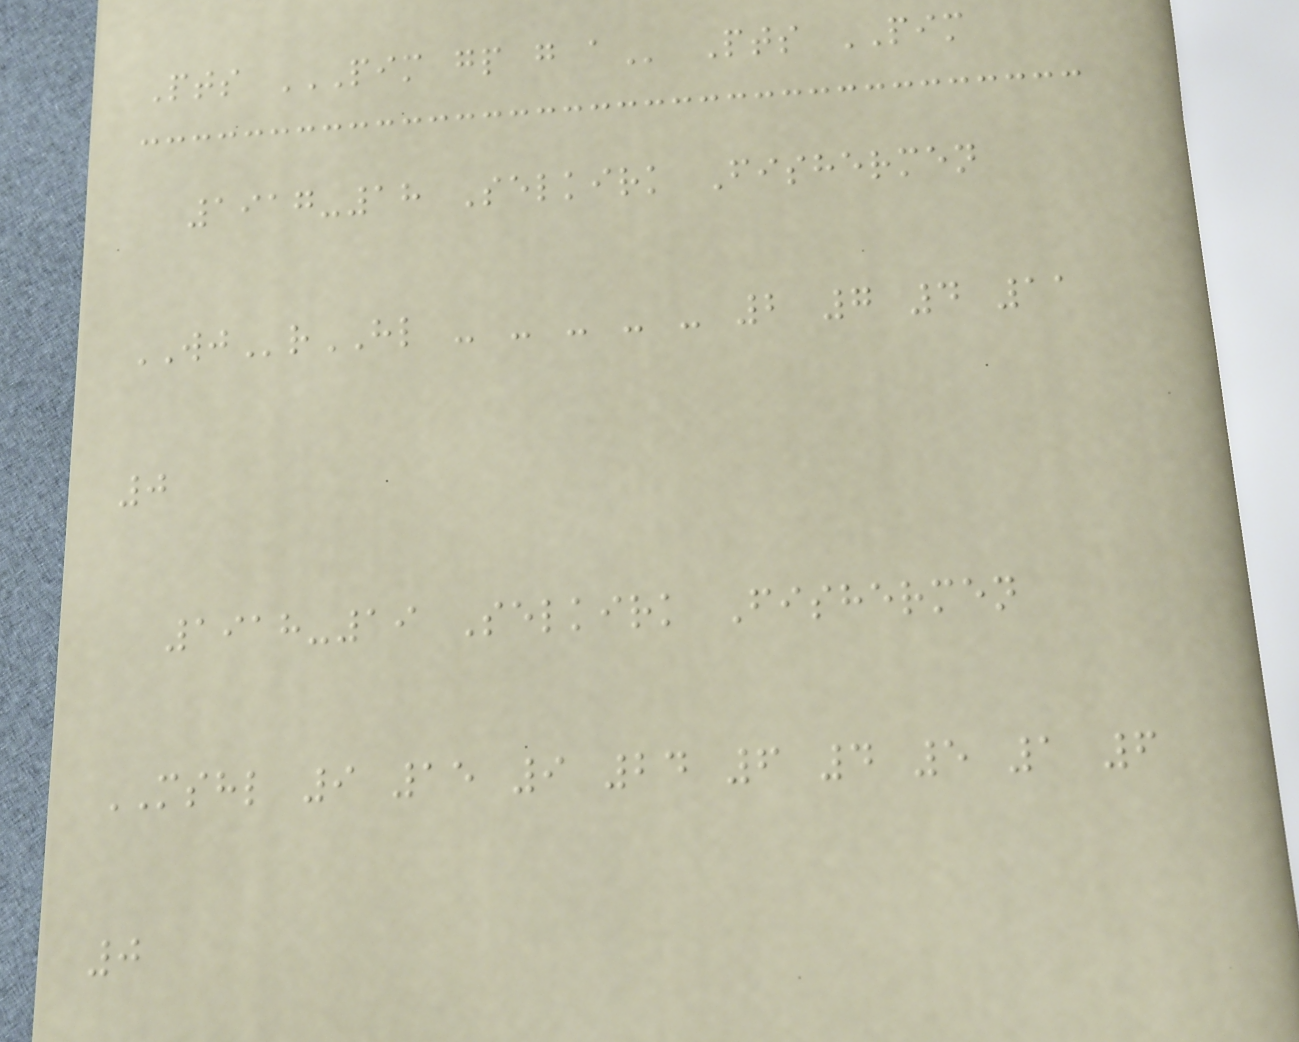Pts PIM GP G A Pts PIM
1917-18 Selkirk Fishermen
WJrHL - - - - - 2 7 4 11
0
1918-19 Selkirk Fishermen
MSHL 9 15 9 24 6 4 5 1 6
0
